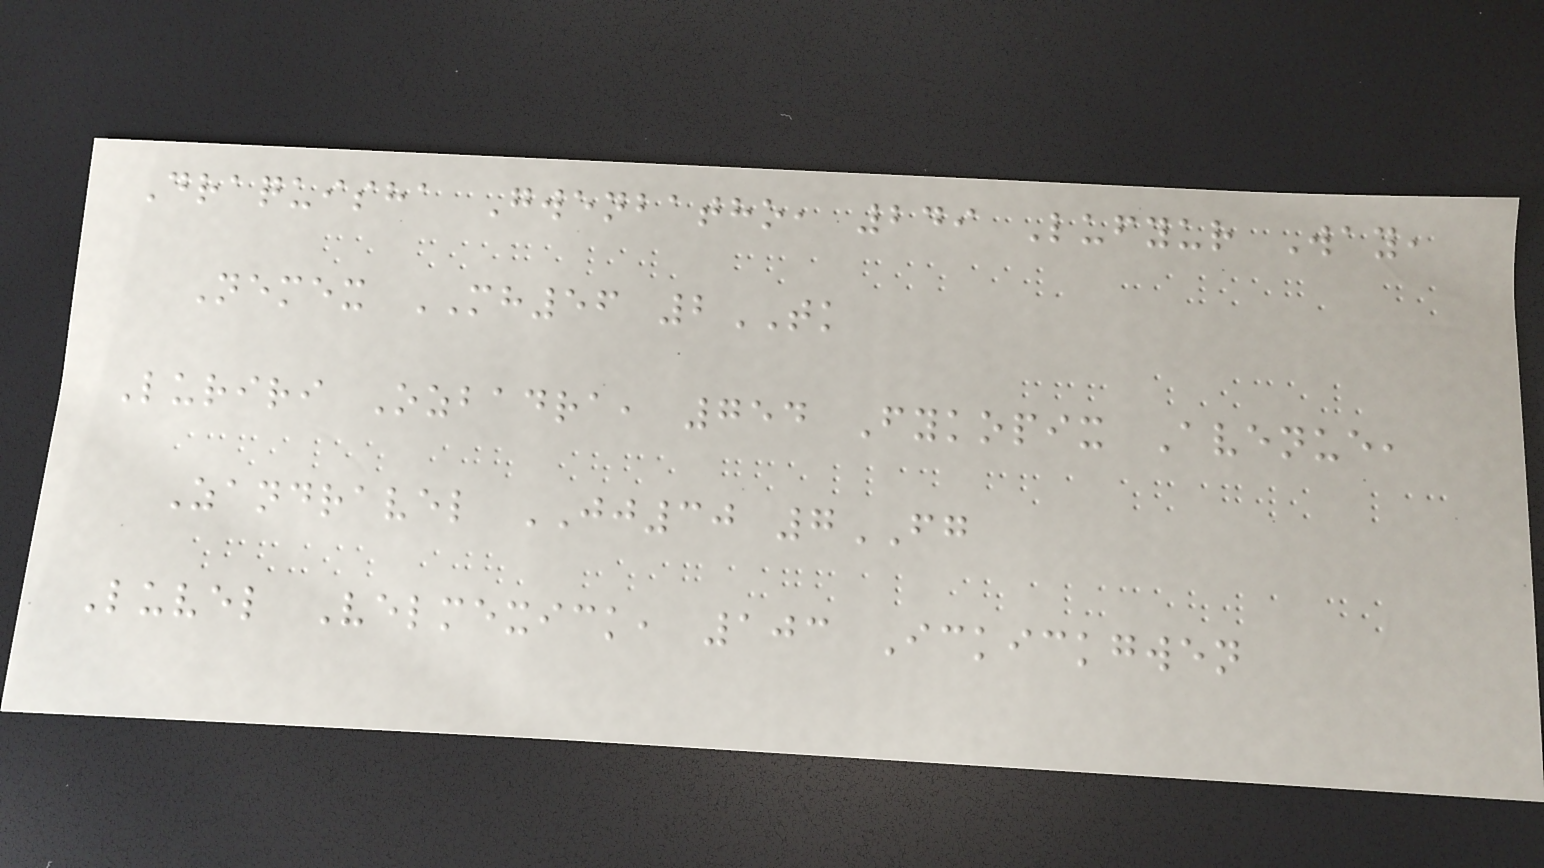Draquisha Gwenbatho, 249 Lufyur Way,
Nemex MH56 2TK
Luriri Ozbadra, 754 Fykopix Avenue,
Zandravel JJ30 7FG
Luvel Velmexick, 103 Ickickgwen
